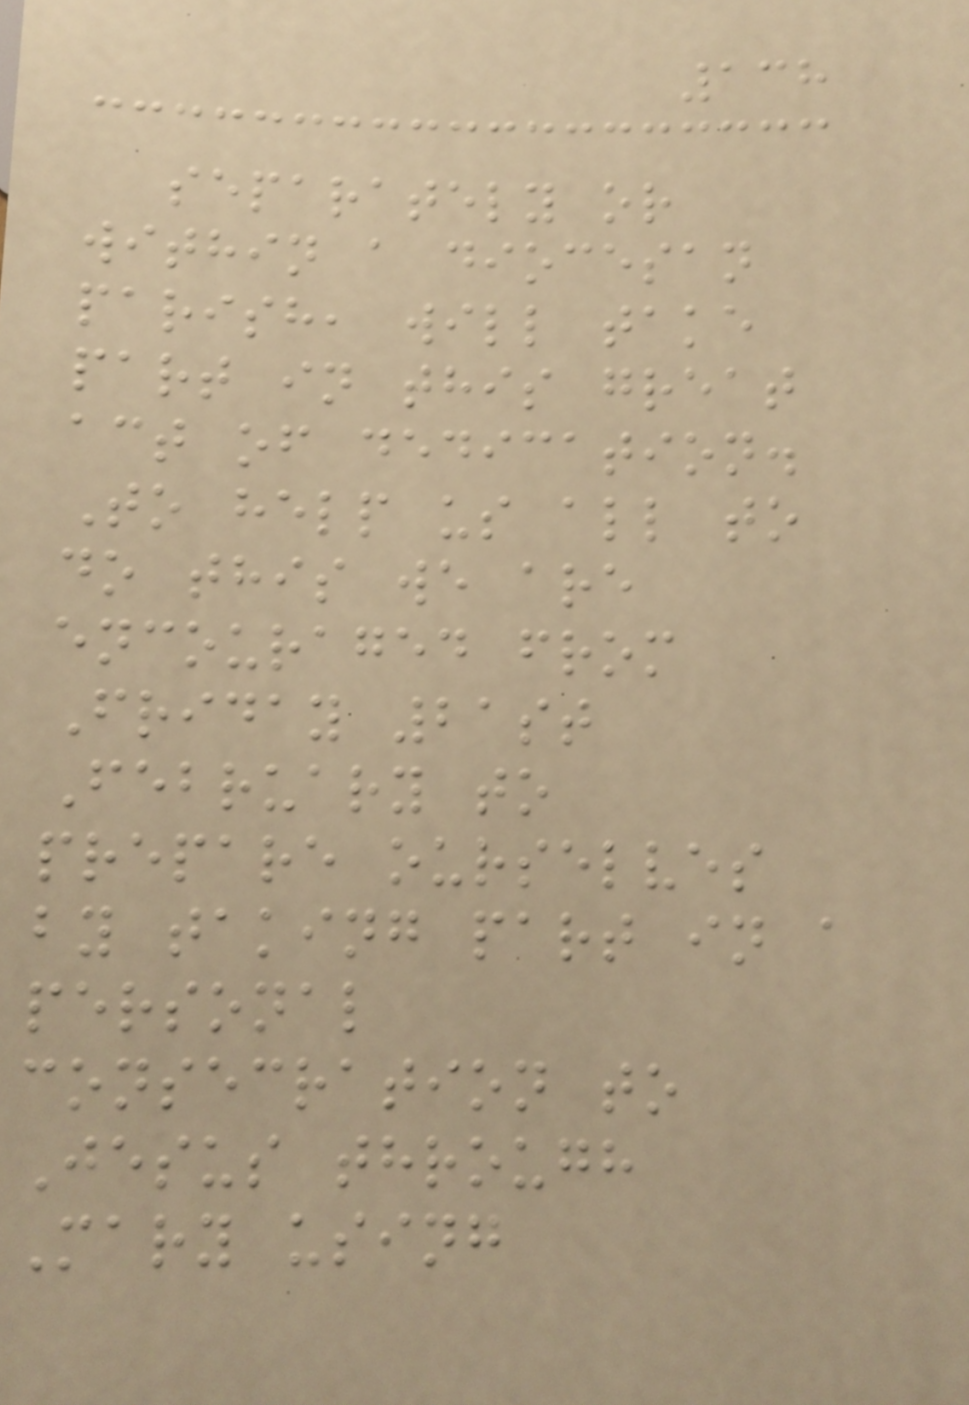138
separately or
within a diocesan
parish, will take
part in this great
act of dedication.
To help us all to
do this we are
encouraged from
Friday 21st
February to
prepare ourselves
by taking part in a
personal
consecration to
Jesus through
Mary using
